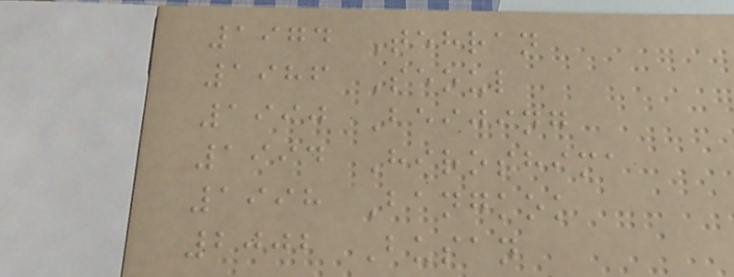1974 Tehran
1986 Seoul
1990 Beijing
1994 Hiroshima
1998 Bangkok
2002 Busan
